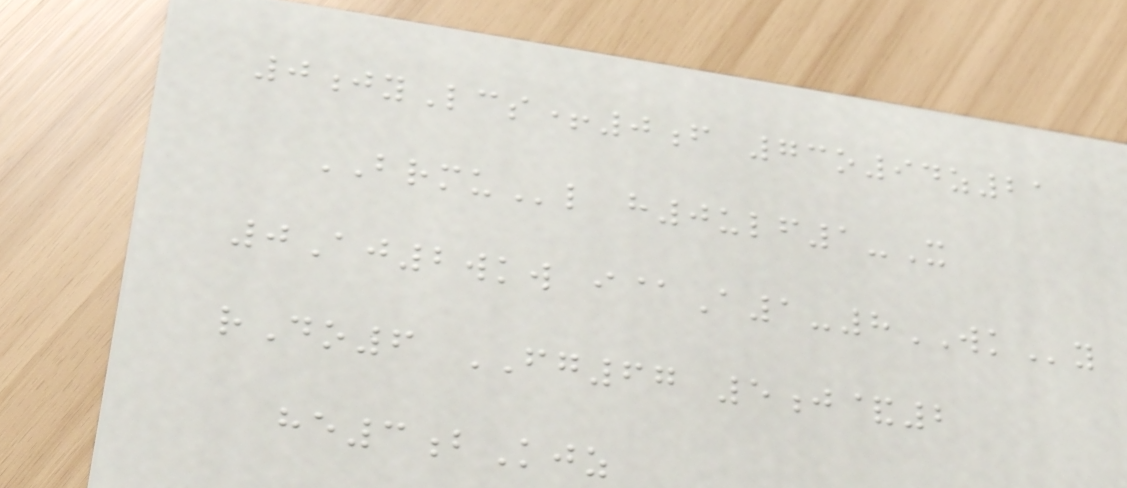0jyLcs+0f 73o94z21
BRMUl h0ulf1-X
0Aj2wkw i@A1-8WKy
rDo6 FG67 5j&2
he3bKjz
